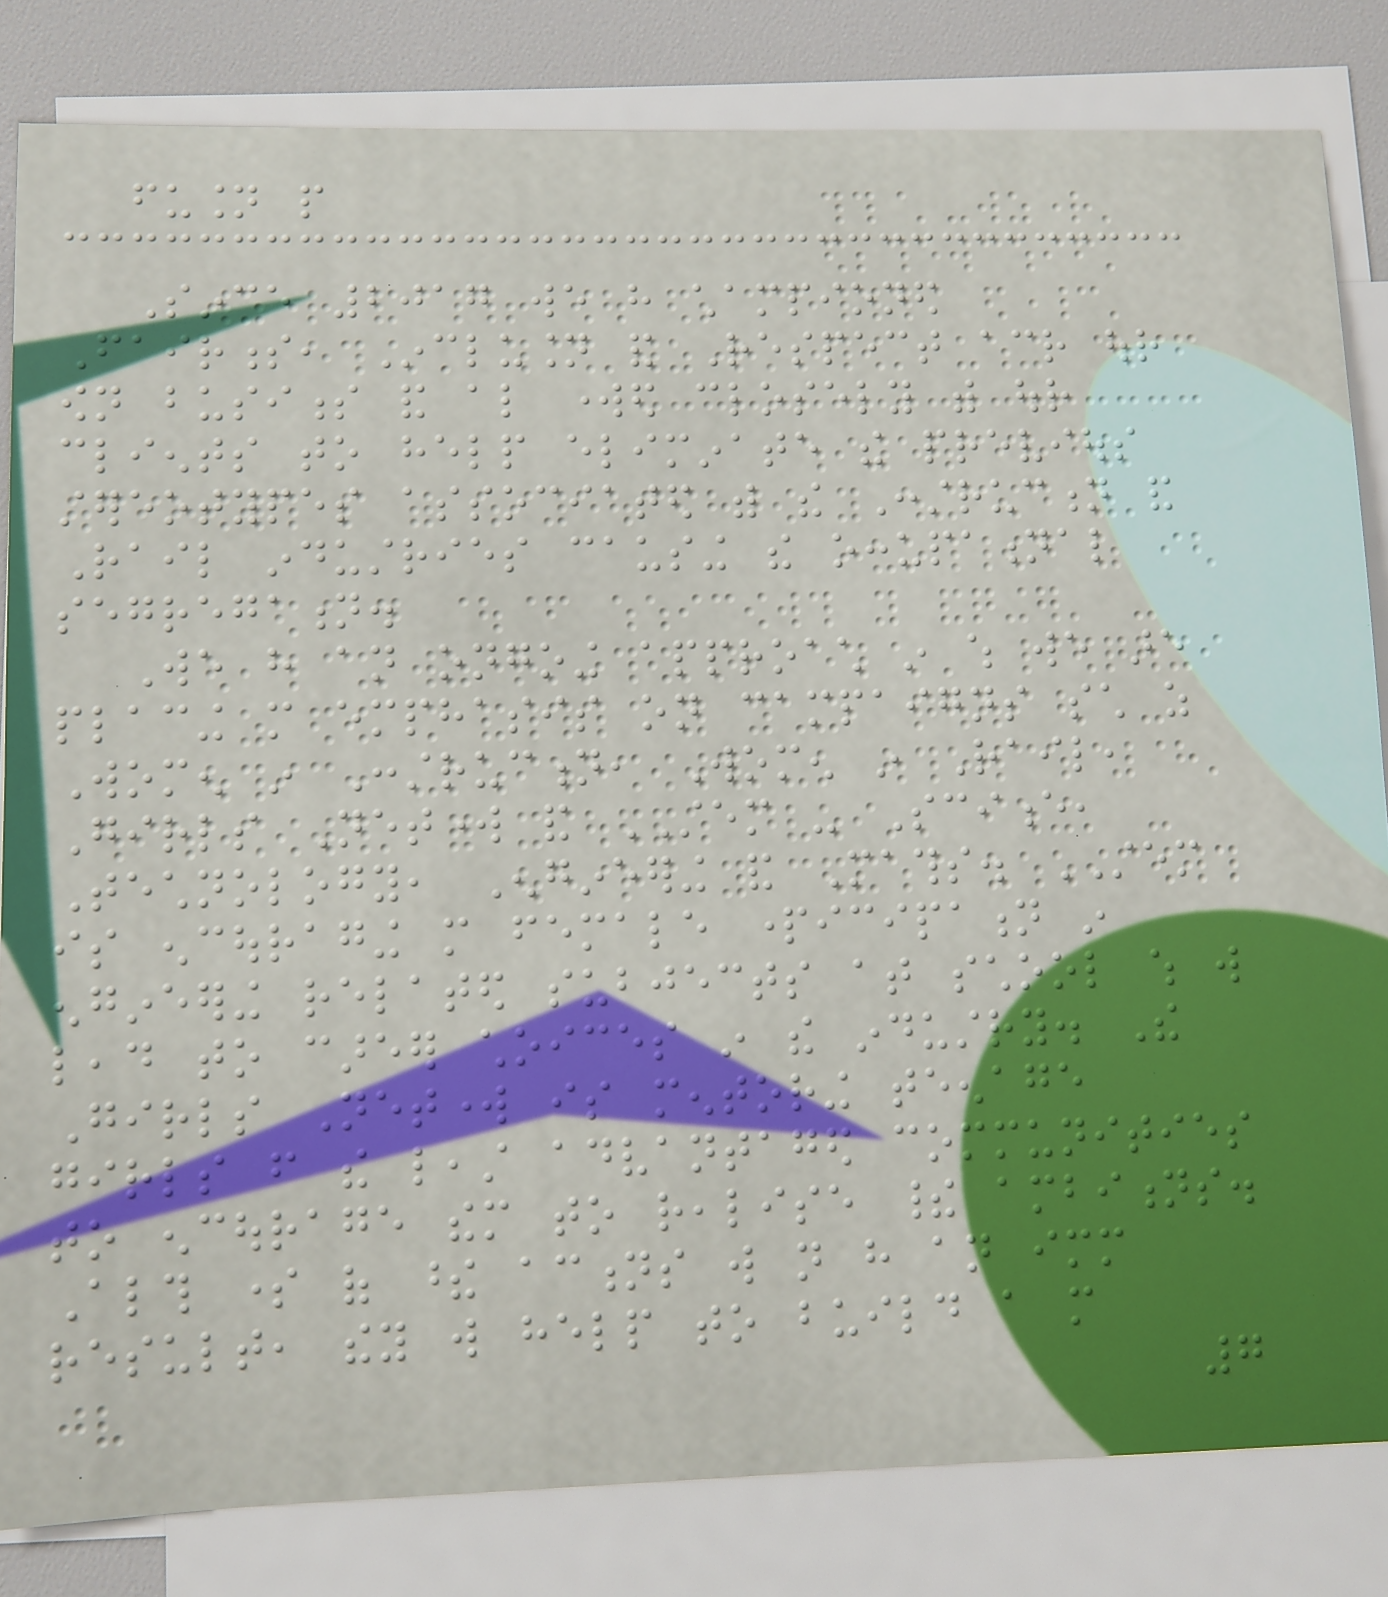fusion people
Since 2017 we have championed
Fairness, Inclusion and Respect across our
own business and also worked closely with our
clients to help eliminate the previous
stereotypes associated with the Construction and
Rail industries causing the occupational
segregation.
We have an ongoing approach in which we are
placing more emphasis on campaigns such as
Women in Construction, Women in Rail,
Girls Network and STEM - Science,
Technology, Engineering and Maths. STEM
is encouraging more female participation in
engineering related subjects at school which will
lead to career choices in the industry. The
Girls Network is mentoring teenage
girls from the least advantaged communities
to encourage them to realise their ambitions.
Although some of these actions will not have an immediate
result, they will help to build a more
7
